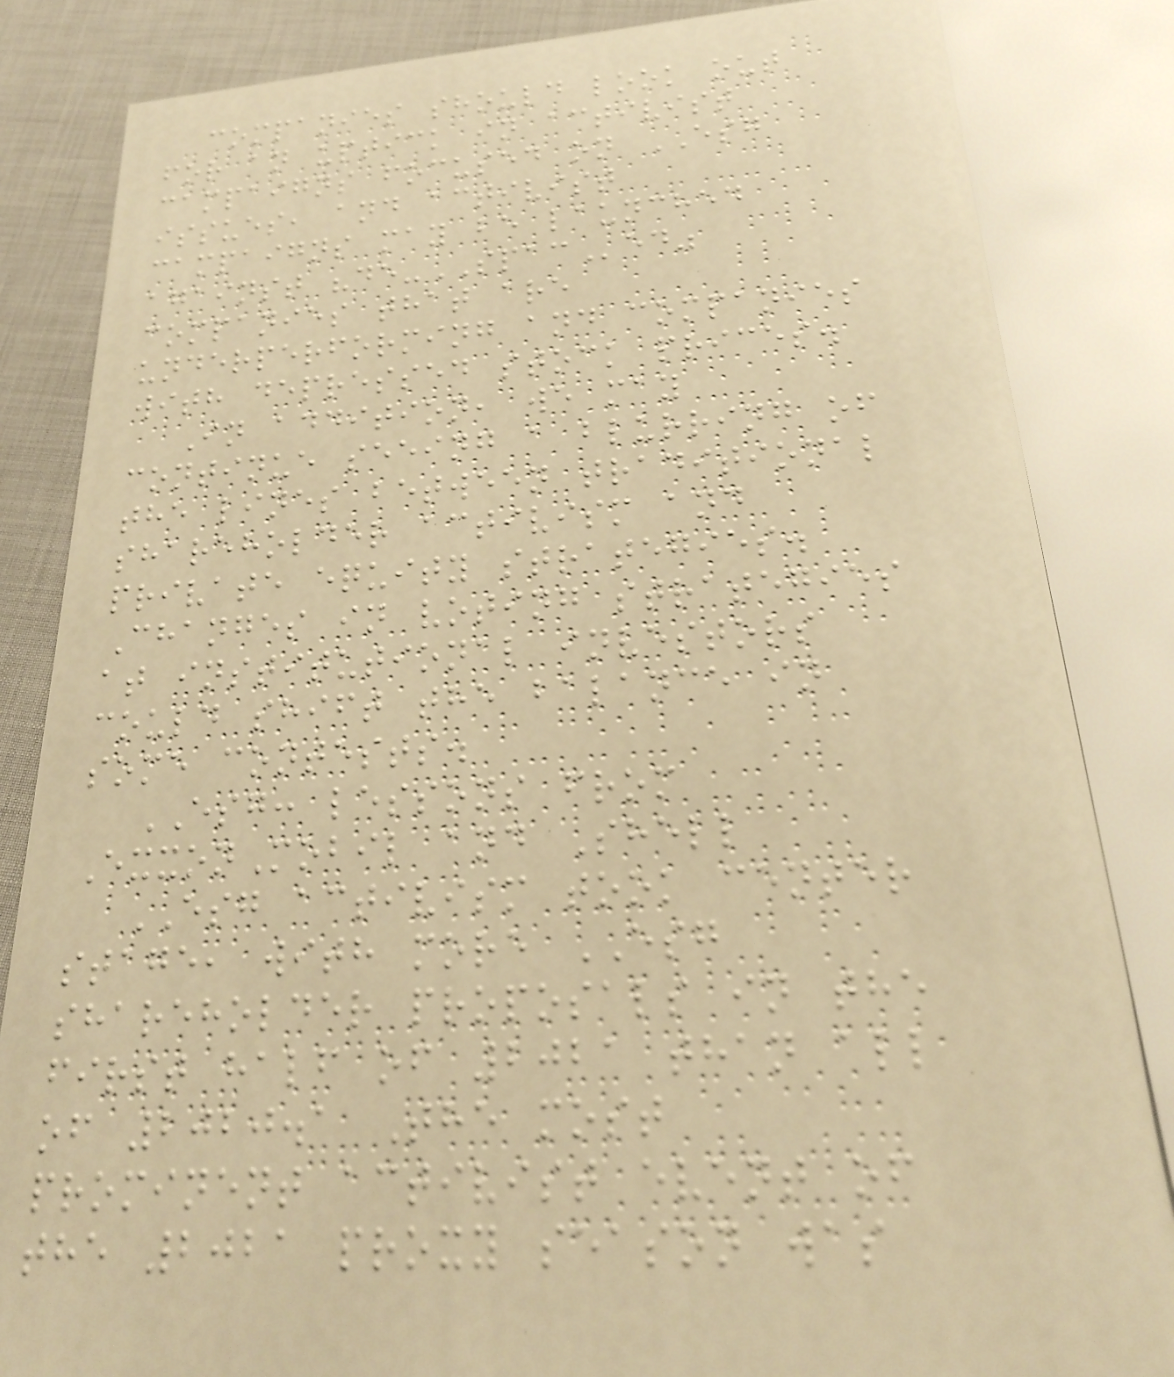companies should look out
for an uptick in activist
campaigns focused on ESG
issues, and activist
campaigns may be launched
against "de-SPACed"
companies that are
underperforming and companies
with depressed stock prices.
In addition, we may
continue seeing a blurring of
the lines between traditional
shareholder activism and
private equity strategies.
Changes in voting strategies
at institutional investors
could shift the balance in
some contests.
ESG: lessons from
ExxonMobil and Shell
ESG activism took center
stage, with more ESG
shareholder proposals in the
first half of 2021 than all
of 2020.1 The most
prominent activist event of
the 2021 proxy season was
